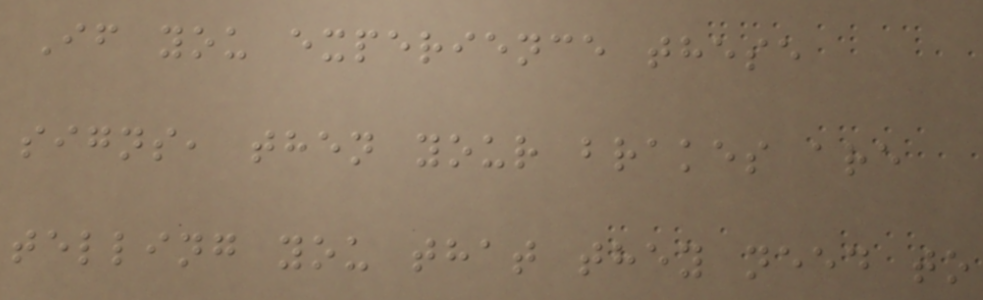If you experience these
signs, then your brakes are
telling you that they need to
